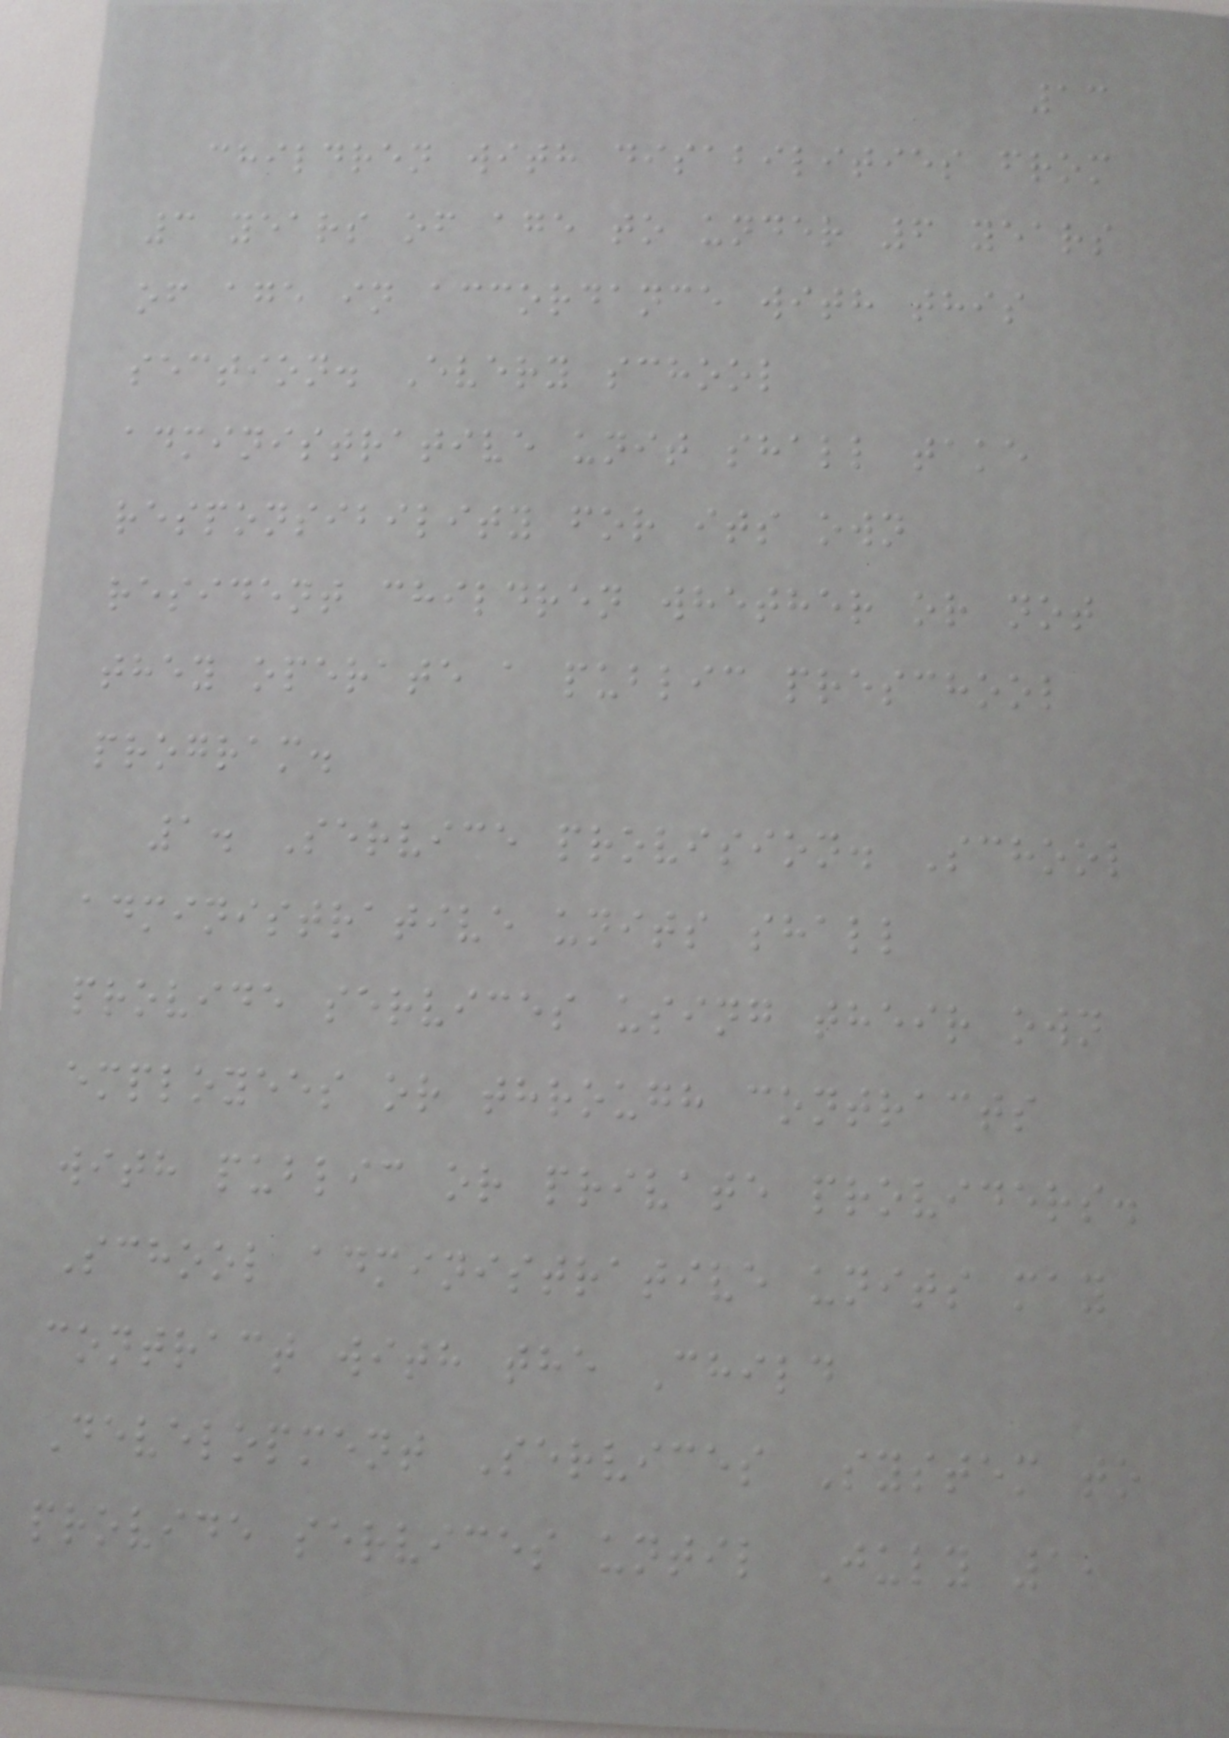13
children with disabilities from
3 years of age to under 6 years
of age in accordance with this
section. Every school
administrative unit shall take
responsibility for its own
resident children whether or not
they operate a public preschool
program.
1. Service provision. School
administrative units shall
provide services using their own
employees or through contracts
with public or private providers.
School administrative units may
contract with the Child
Development Services System to
provide services until July 1,
